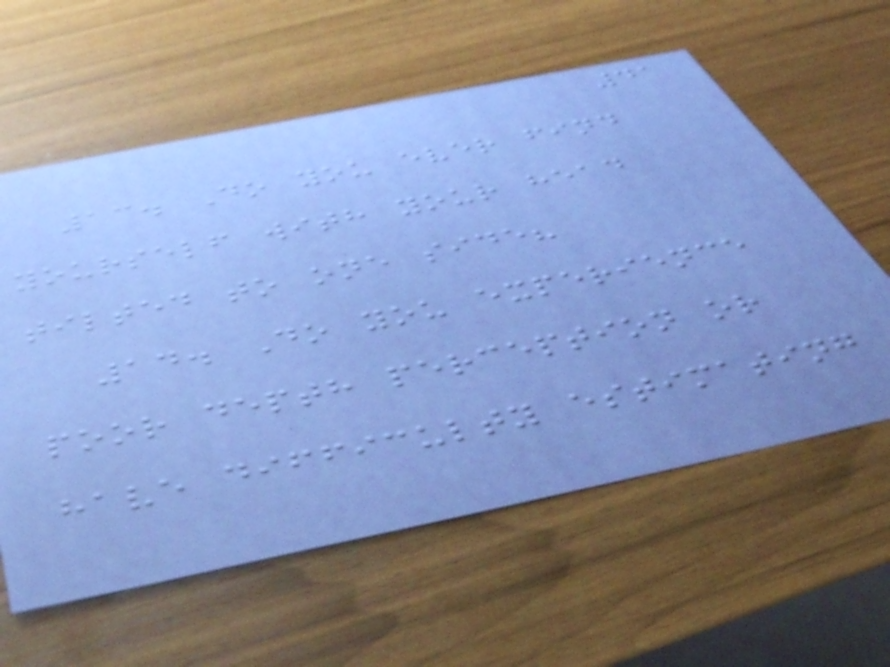41
13. Do you ever find
yourself with your head
tilted to one side?
14. Do you experience
poor depth perception or
have difficulty estimating
